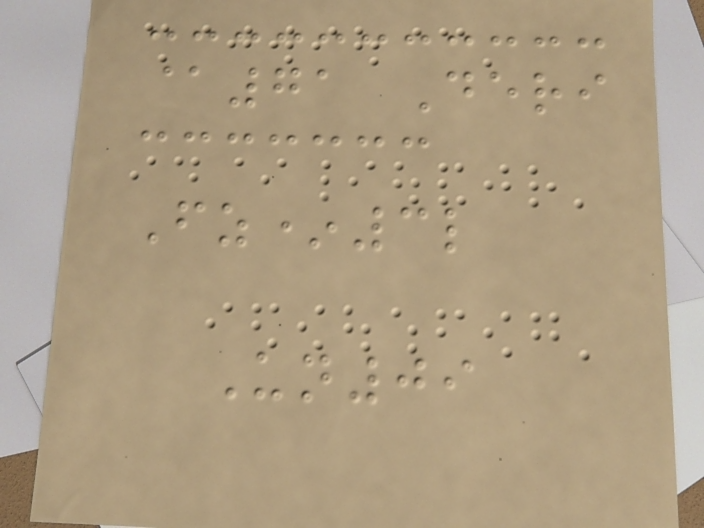@71 Deri
Fz*3l
Un09
